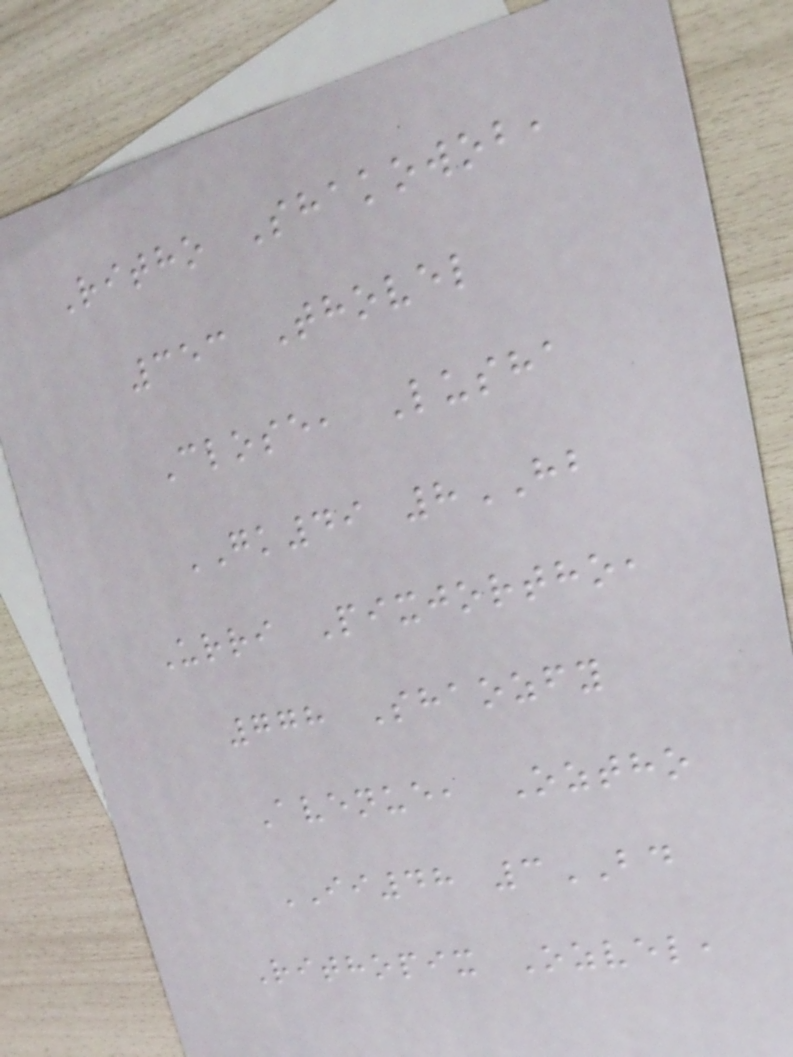Ritho Shakowob,
353 Thovel
Close, Lusha
GK49 8HB
Urri Pixjortho,
778 Shaozfy
Avenue, Oztho
II48 3BD
Rithopix Ozvel,
